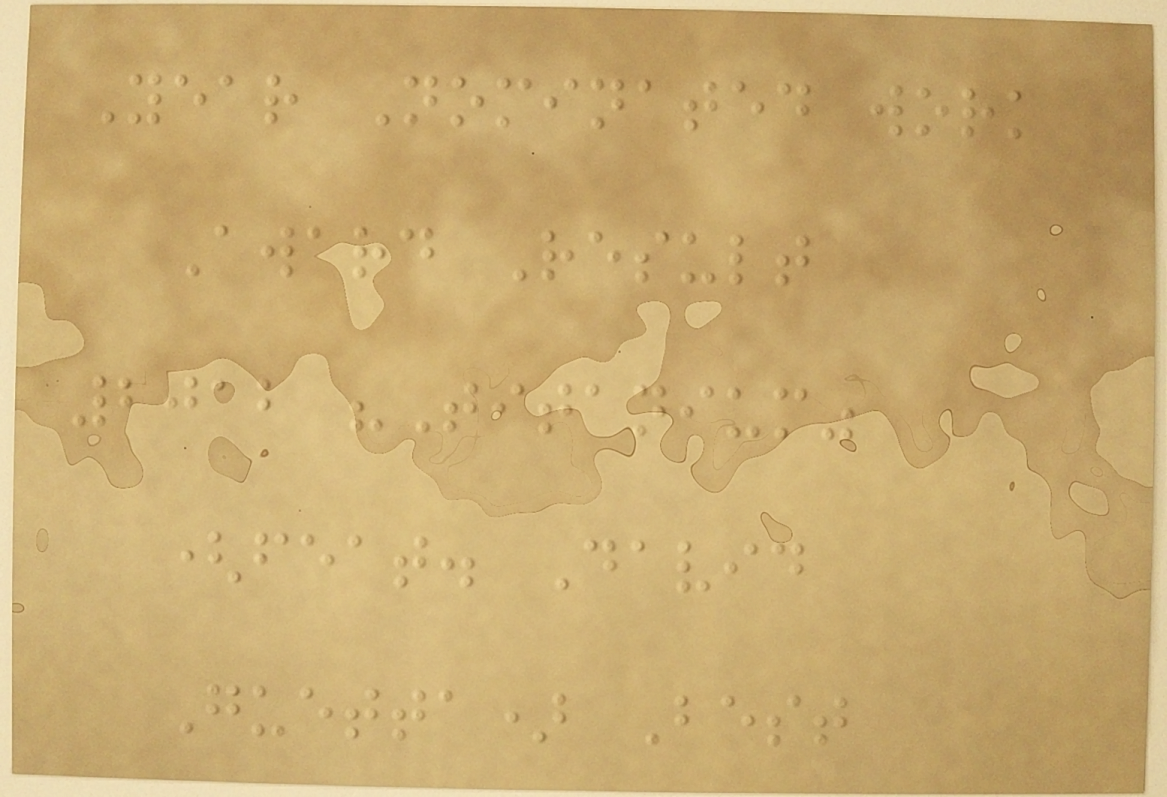Year Nominated work
Award Result
2012 "Titanium"
(feat. David
Guetta) Best
